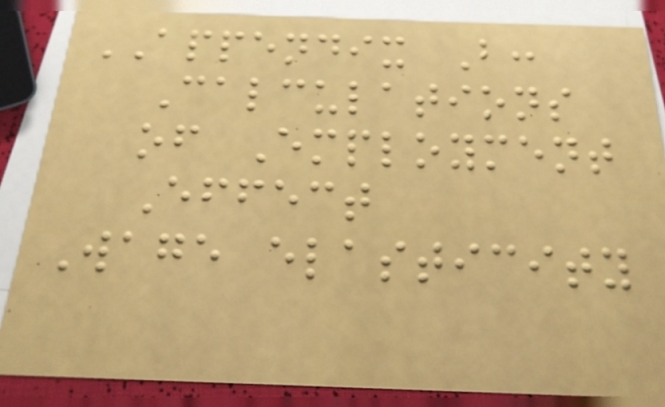APPENDIX B:
Calculations
of Employment
Effect
Wage elasticity
